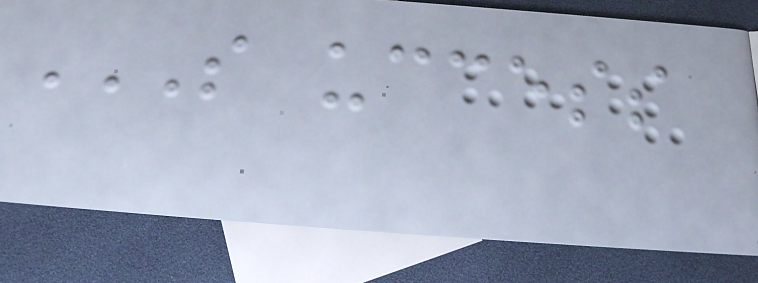S UCCESS
